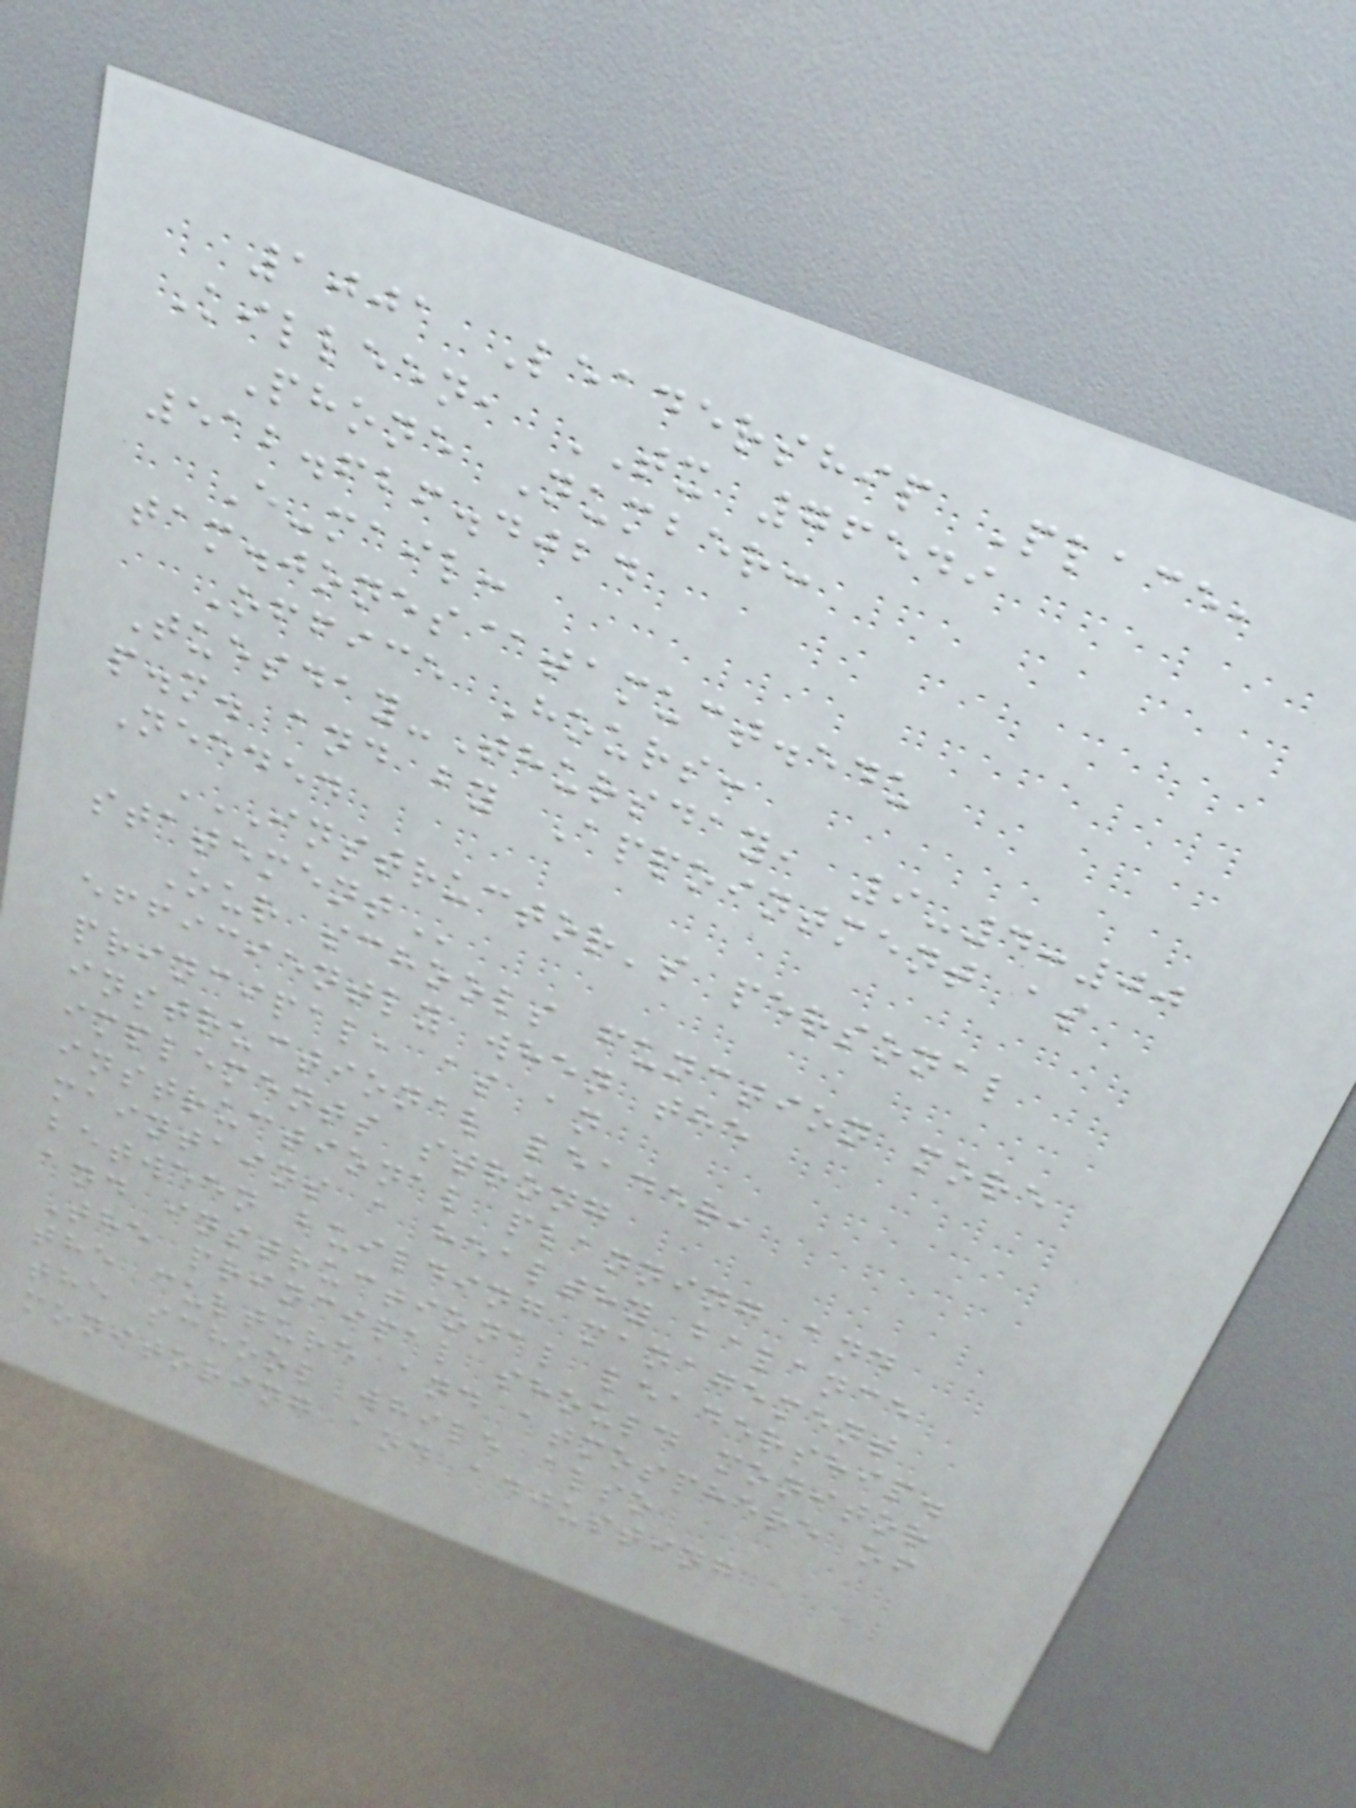1001 Leadership Place,
Killeen, TX 76549
Phone Number:
512.626.4024
E-mail:
tam.jones@tamuct.edu
Office Hours:
Tuesday-Thursday, 9-4:00
p.m. and by Appointment as
Needed
INSTRUCTOR'S PERSONAL
STATEMENT
Our schools function more
efficiently when the
principal, as an
instructional leader,
implements strong
instructional planning and
maintains a healthy balance
between building management
and instructional leadership.
The principal should monitor
the culture and atmosphere of
the school while also
monitoring and adjusting
